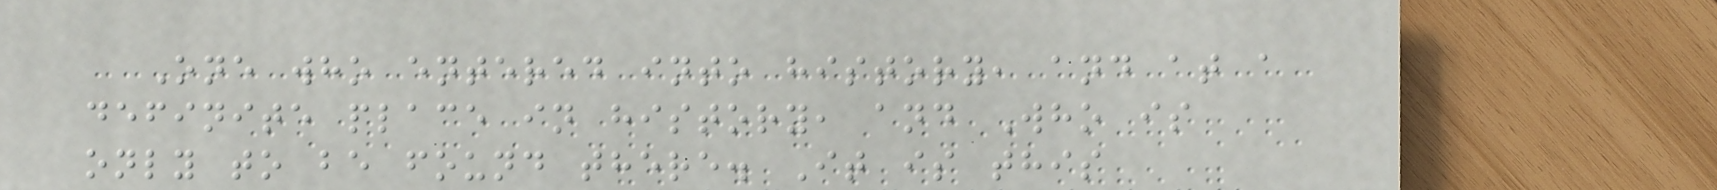One who entered into history, and at a
definite place in history, and Who is
only to be found there. It is this
